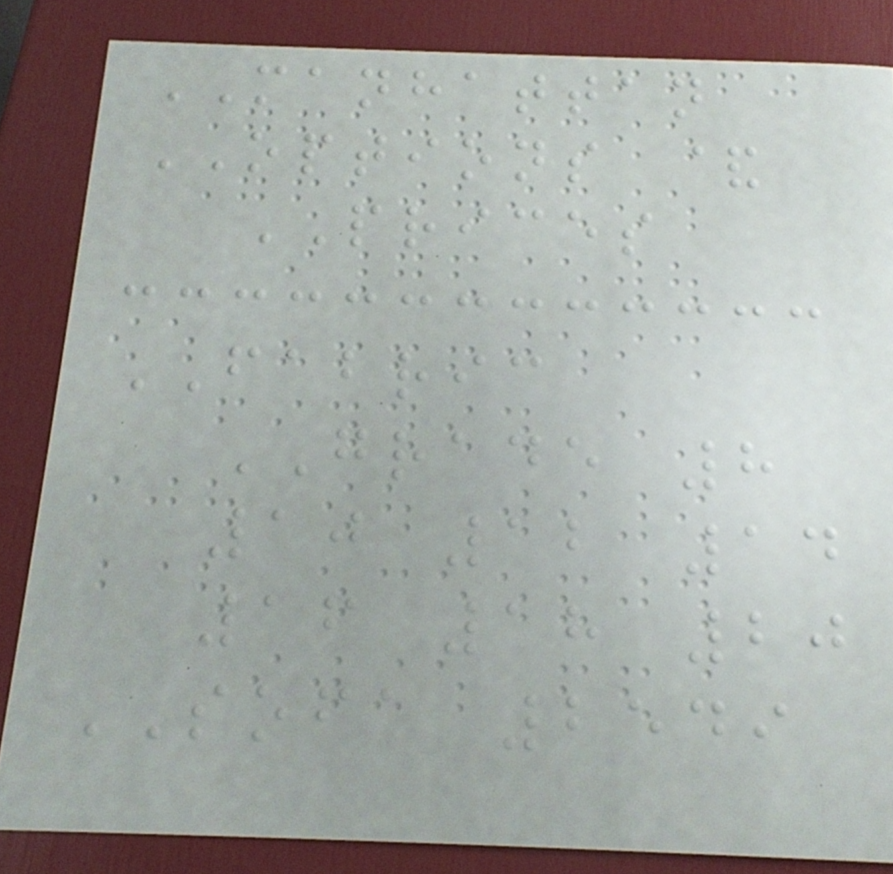MANHATTAN
OPTIONS &
PRICES
FABRIC
GRADE 8
10 12 14
16 18 20
SOFA 2549
